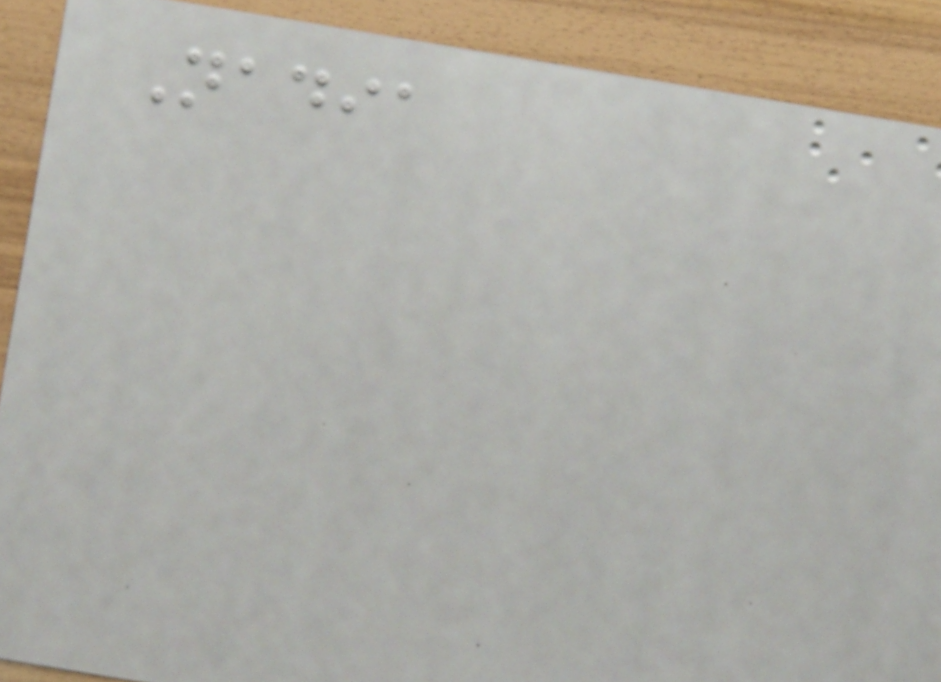Nadia
